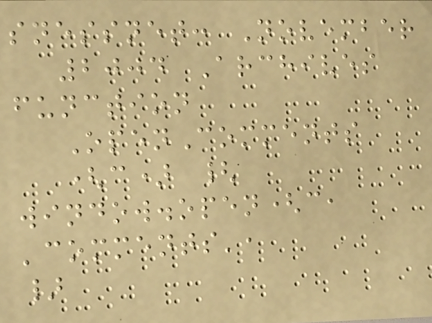snessnet: November
2004 Archives
function
OpenComments
(c) {
window.open(c,
'comments',
}
